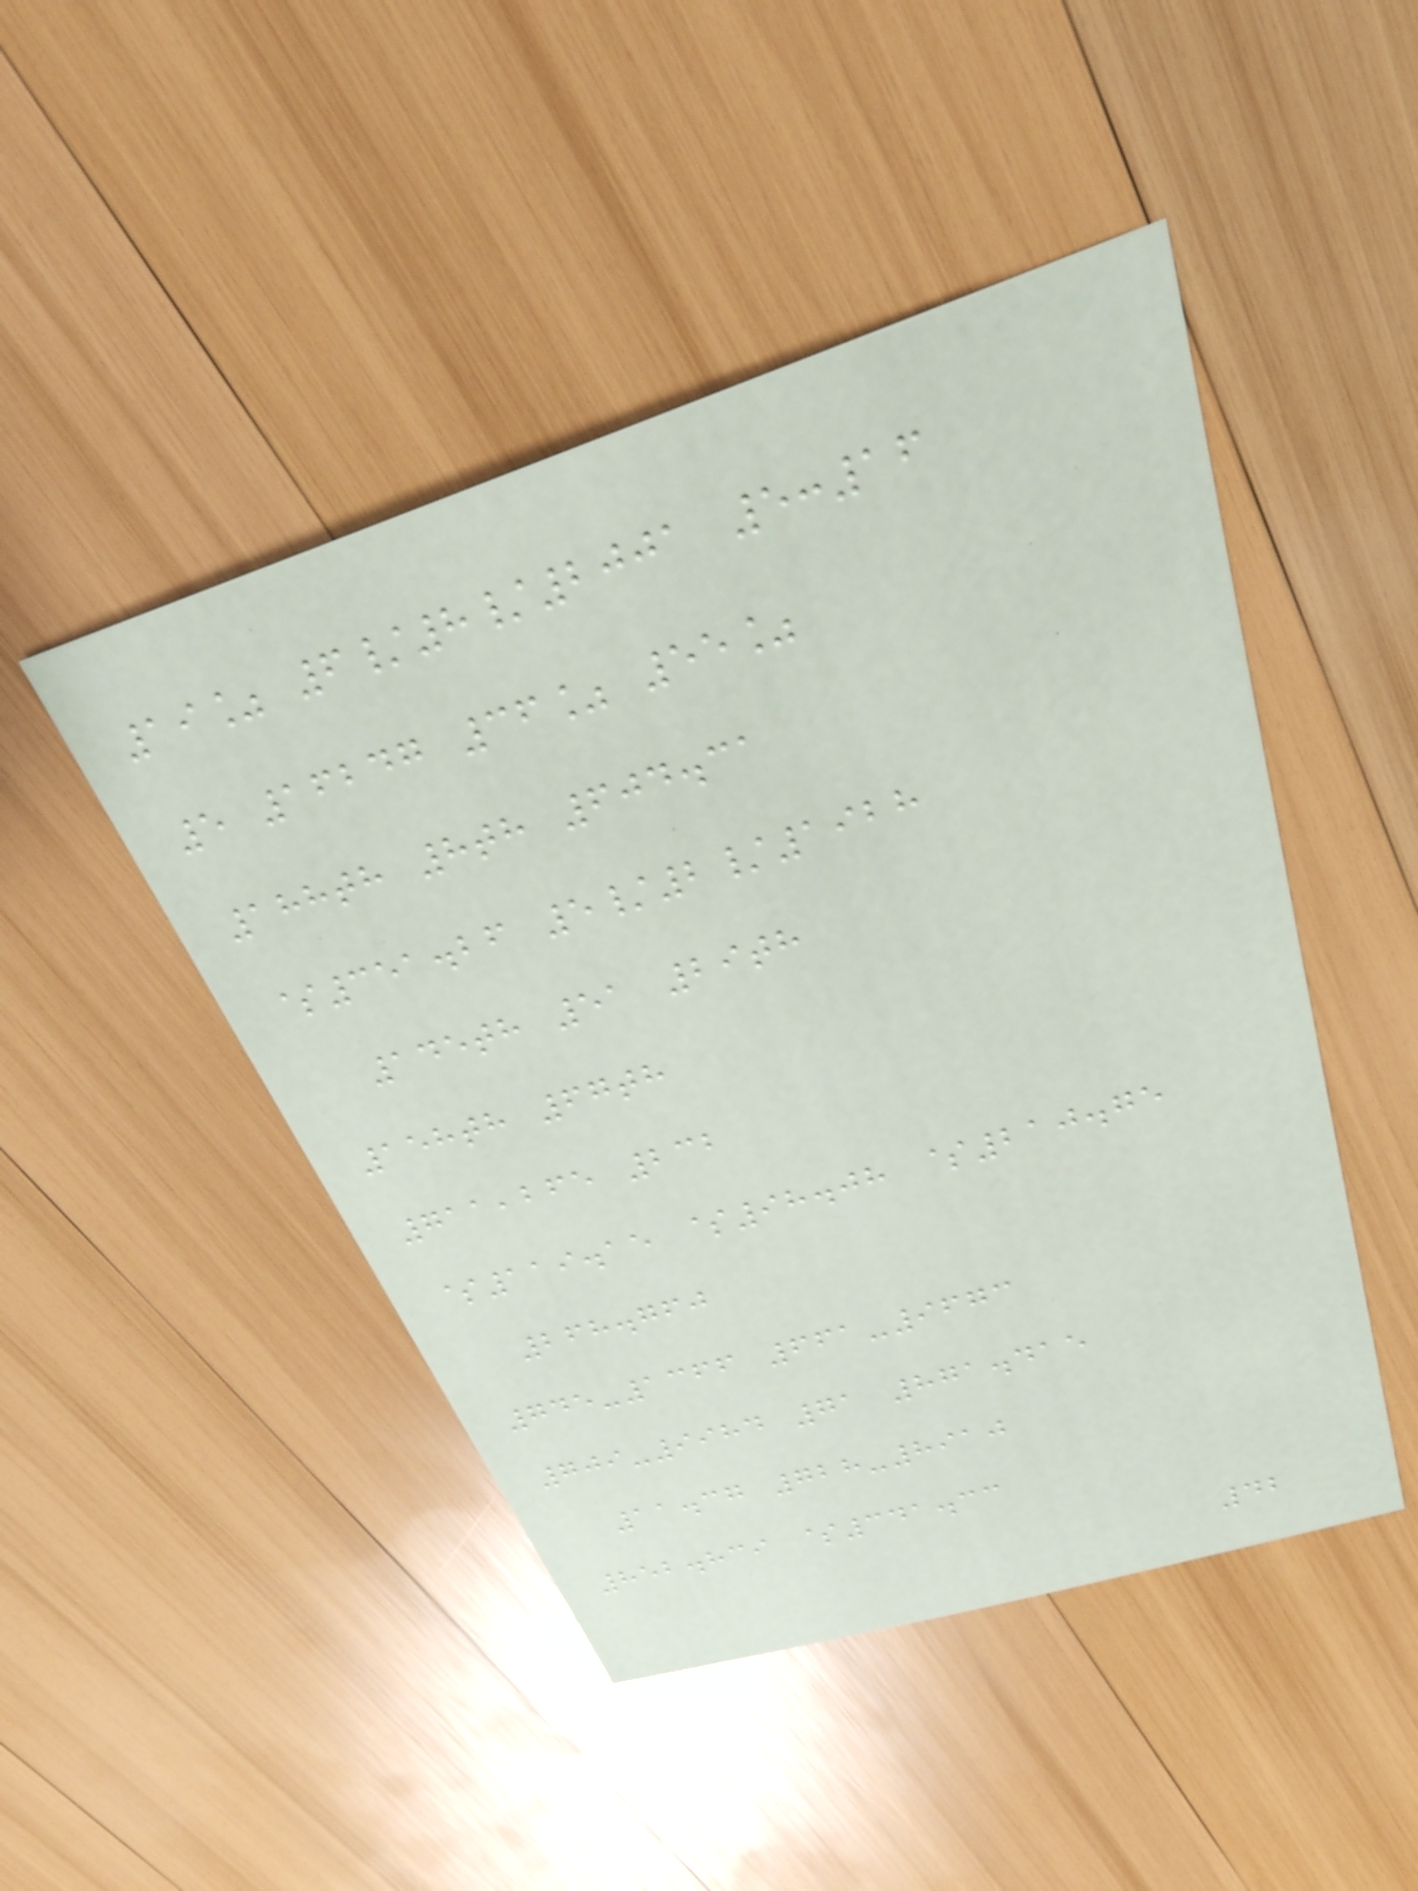19% 6/8/2001 5:16
5 16247 36% 55%
188th 8th 604.31
$351.26 5/2/1928
145th 51 29th
158th 67th
711,265 232
$119.15 $98.08 $210.75
268.760
745-1366 661-9673
709-9984 71 871.415
11.37 728-8910
852.839 $341.33
42
